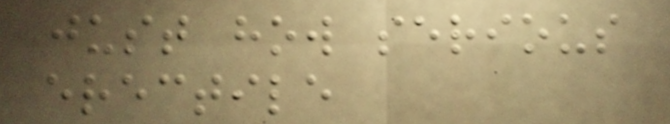just how serious
erectile
